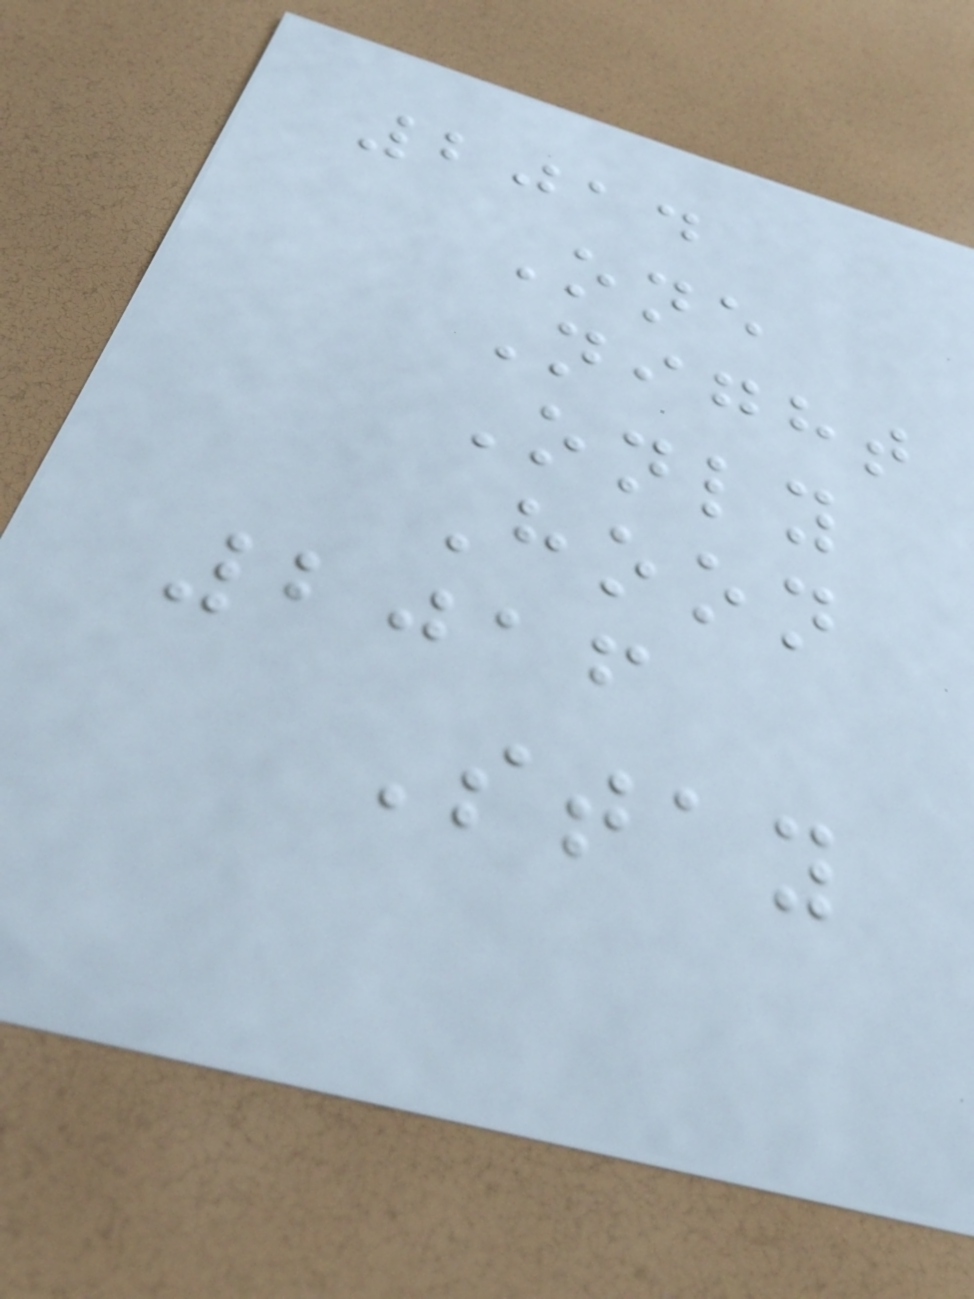2014
One
Night
Only
Hoon
2016
Stay
